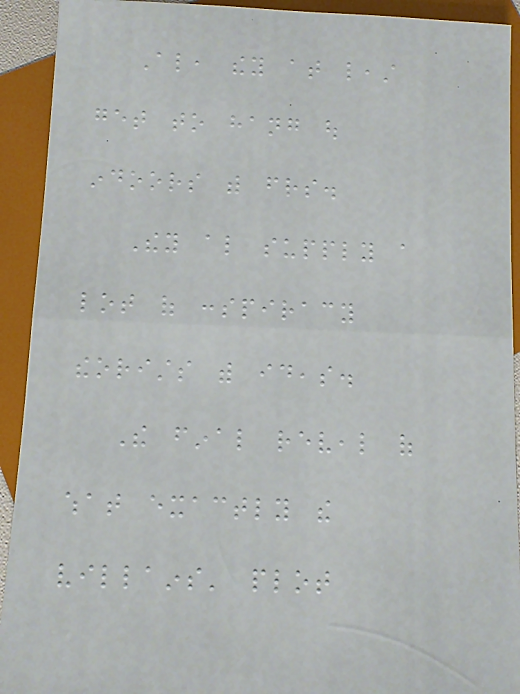Also, they at least
get to hang out
indoors with friends.
They also supply a
lot of conspiracy
theorists with ideas.
The final reveal of
what exactly the
villains' plot
